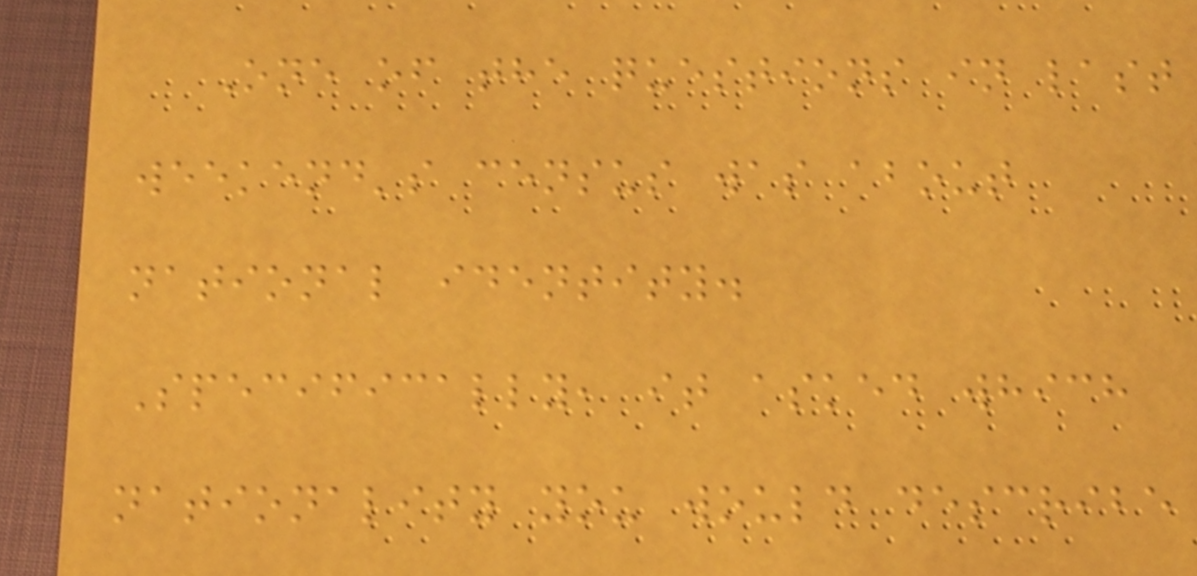One of the questions in last
weekend's census was about
national identity.
Specifically, it asked which
nationality you would describe
